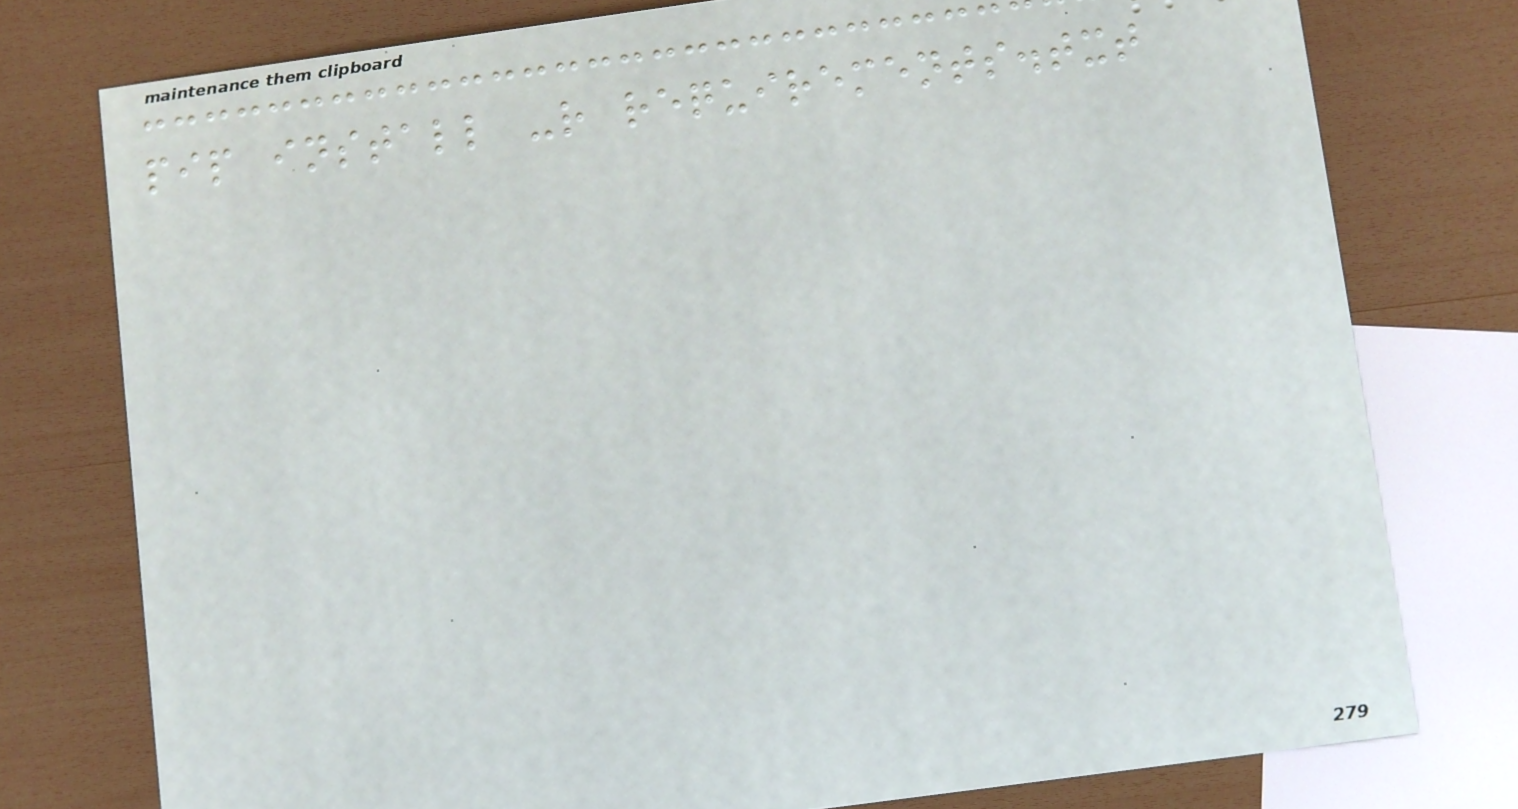pip install -r requirements.txt
